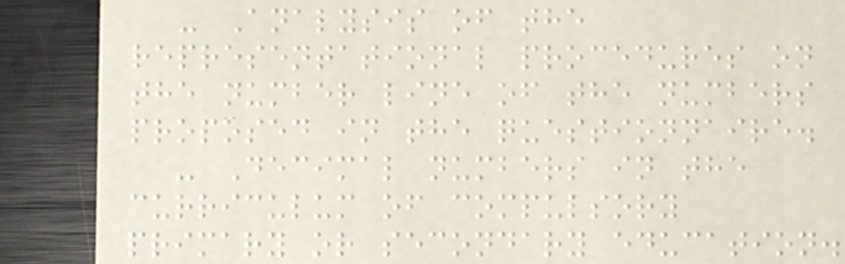- Analysis of the
representational procedures on
the number line of the numbers
proposed in the questionnaire.
- Decimal numbers in the
curriculum of compulsory
primary or secondary education.
